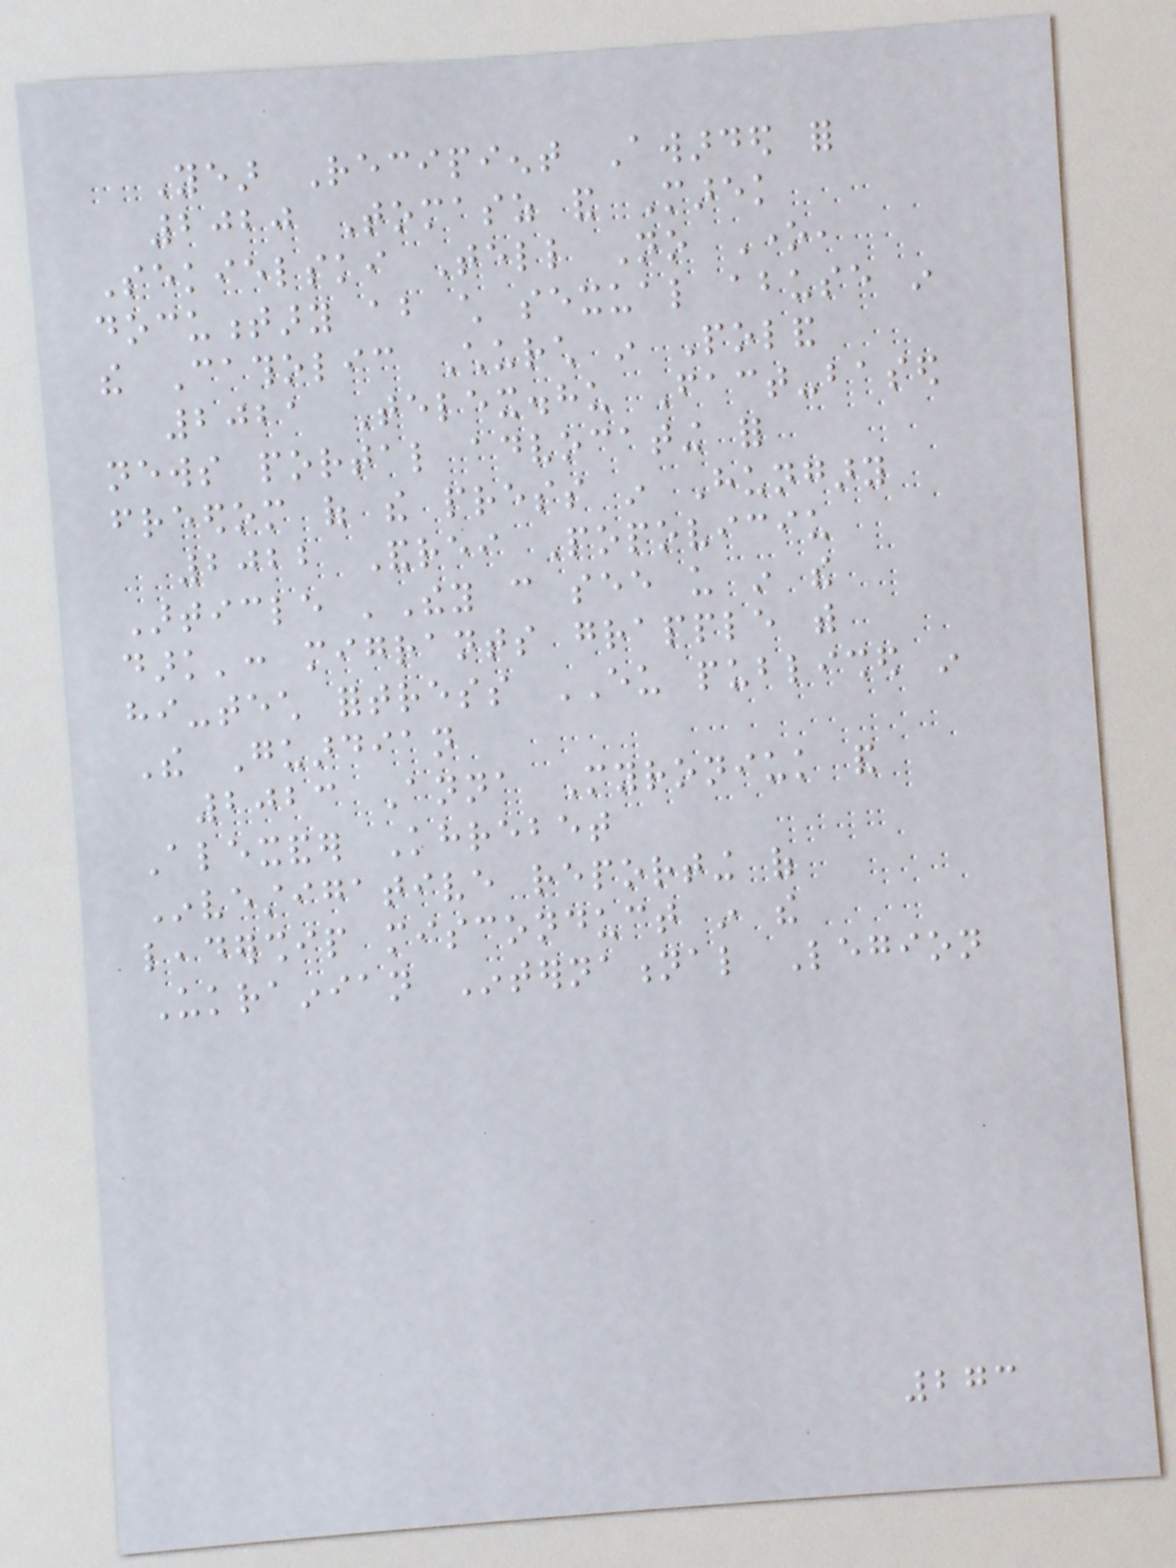Year Recipient Awarded for
2020 Tomasz and Marek
Sekielski Tell No One,
documentary about child sexual abuse in
the Catholic Church in Poland
2021 Telex.hu Fact-based
news portal advocating for
freedom of the press in Hungary
2022 Andrei Popoviciu
Article 'They can see us in the
dark': migrants grapple with
hi-tech fortress EU published in
The Guardian
2023 Anna Myroniuk and
Alexander Khrebet
Investigative reporting of
leadership misconduct in the
Ukrainian International Legion
273
